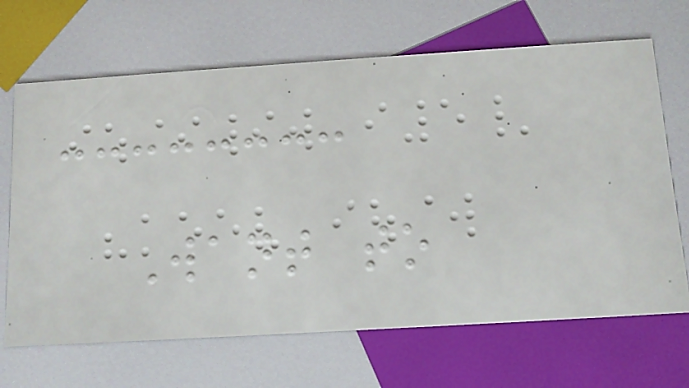Want to
